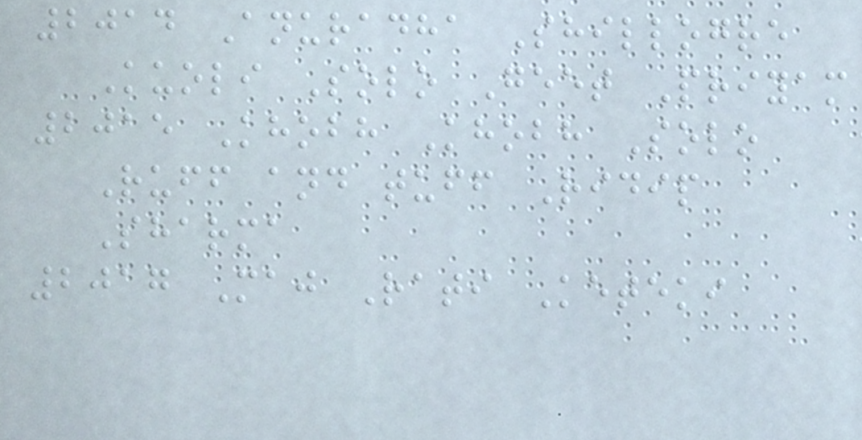2014 Anuradha Shillogre
Kuoli Solo Geet Priyam
2015 Khobh Khobh Solo
Ruff and tuff Ridip
Sharma
2017 Maj Rati Keteki
